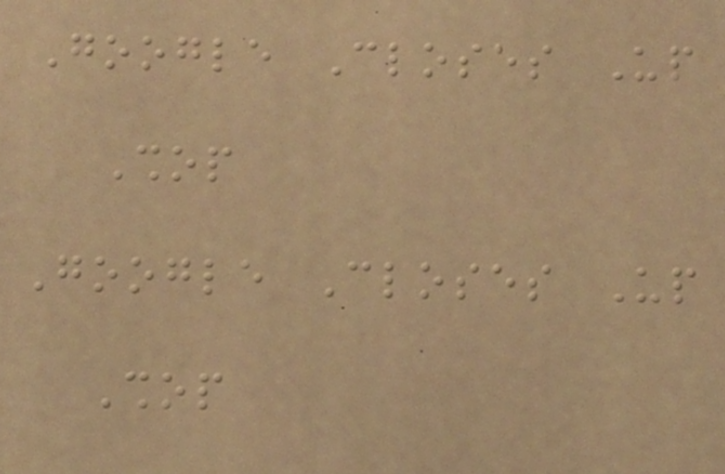Google Closes Up
Shop
Google Closes Up
Shop
